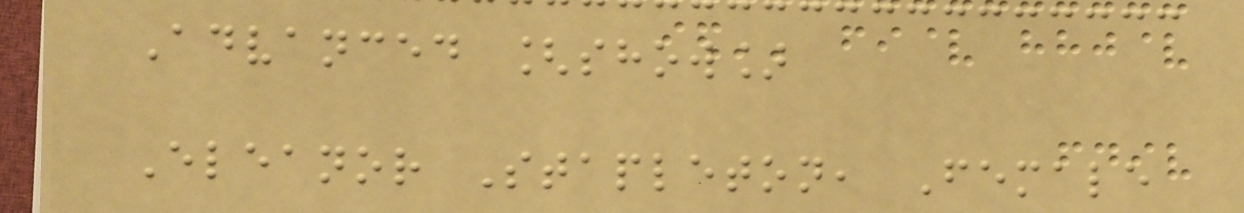Advanced [show]
Eleanor Stapleton, Female
